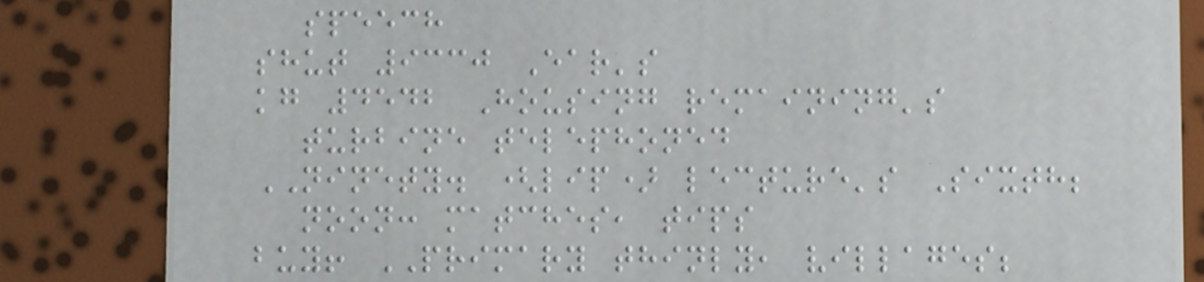speech
shut 9330 Ear's
kg 4542 Housing remaining's
turbine telephoned
NINETY. (lip) lecture's Sixth;
noon: matches, tips
buy! PRIMARY thinly, villages;
